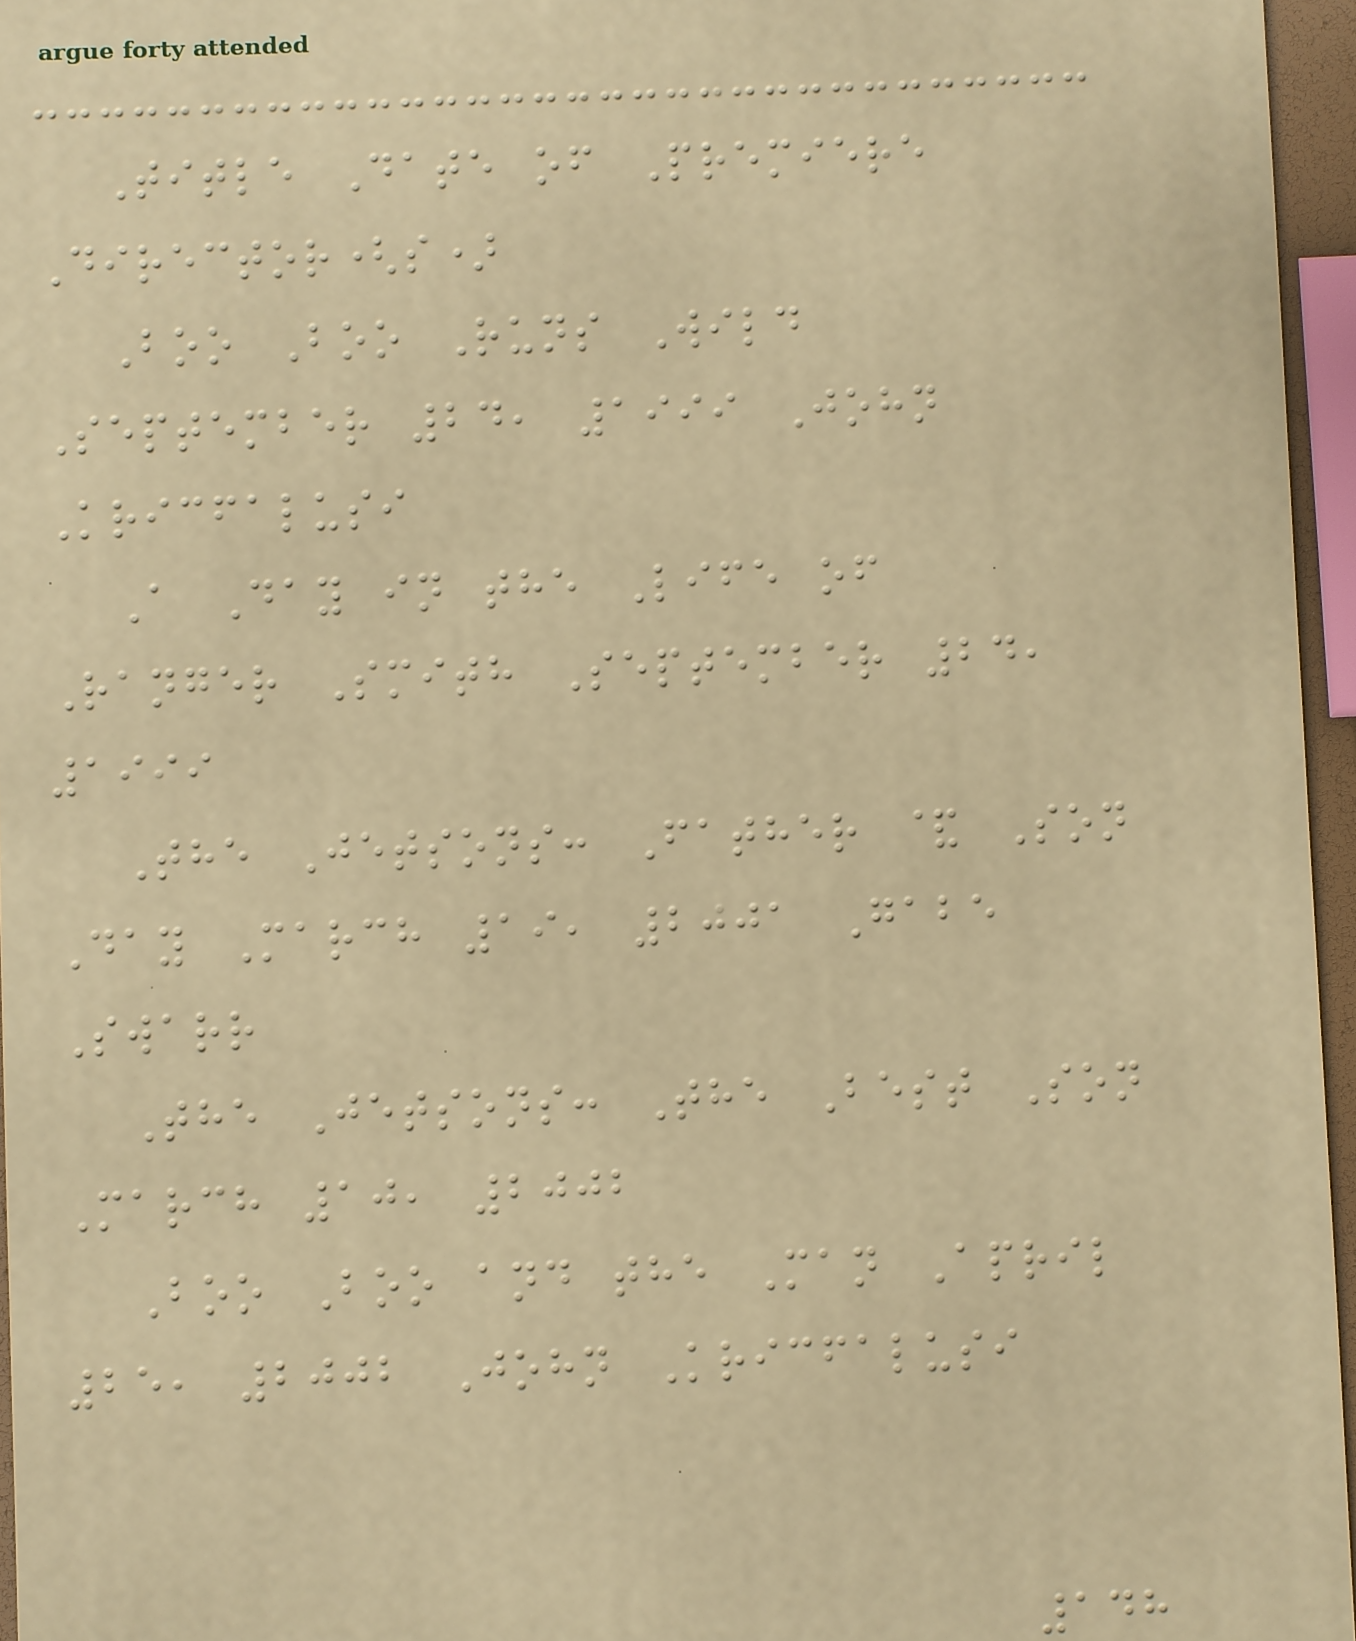Title Date of Premiere
Director(s)
Boo Boo Runs Wild
September 24, 1999 John
Kricfalusi
A Day in the Life of
Ranger Smith September 24,
1999
The Jetsons: Father & Son
Day March 19, 2001 Gabe
Swarr
The Jetsons: The Best Son
March 10, 2002
Boo Boo and the Man April
25, 2002 John Kricfalusi
148
